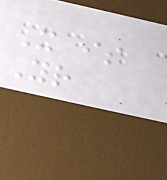It is
Your
